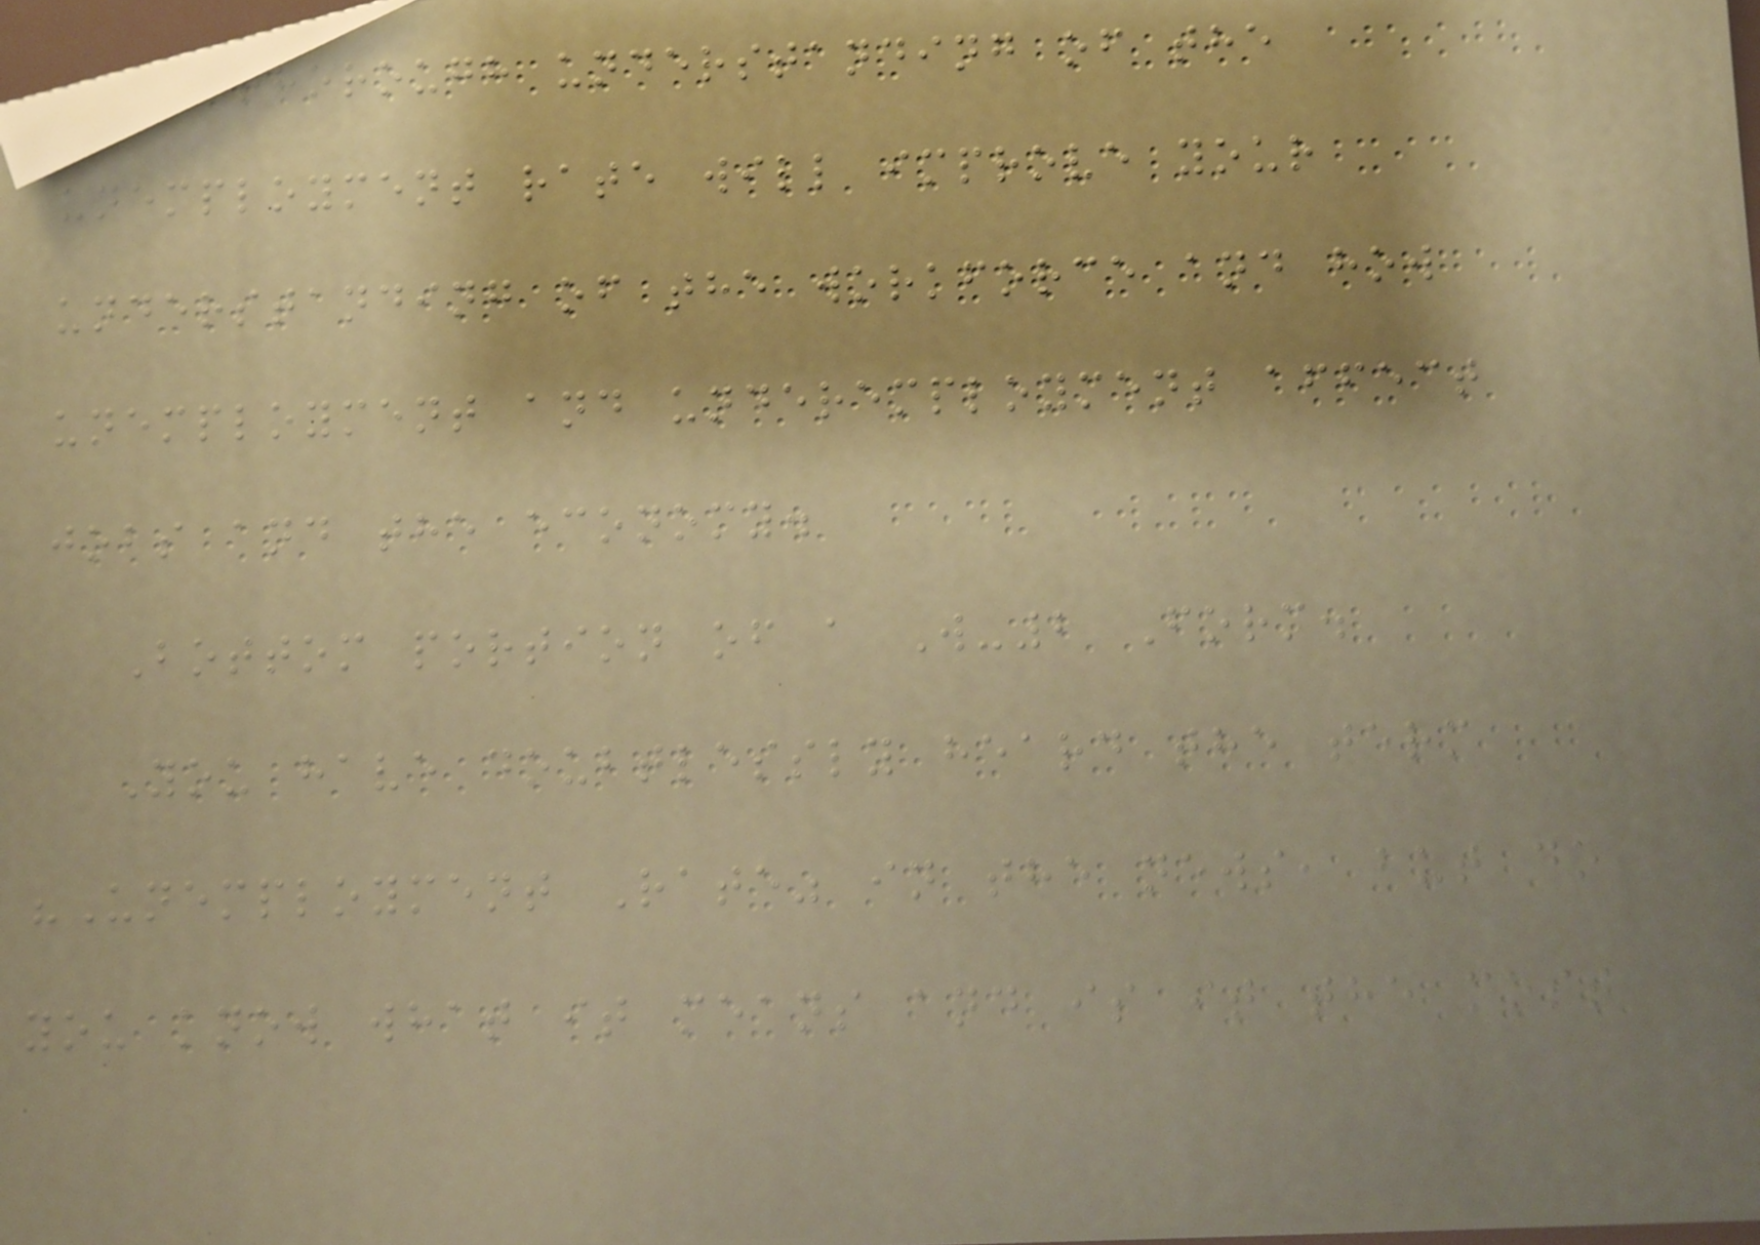A thorough understanding of the
unemployment rate will improve your
understanding of the workforce and how
unemployment and underemployment affect
jobs and the economy.
Bottom portion of a W-2 Form.
You have doubtlessly heard the term
"Unemployment Rate" in the news, but do
you know what it means and is it the most
